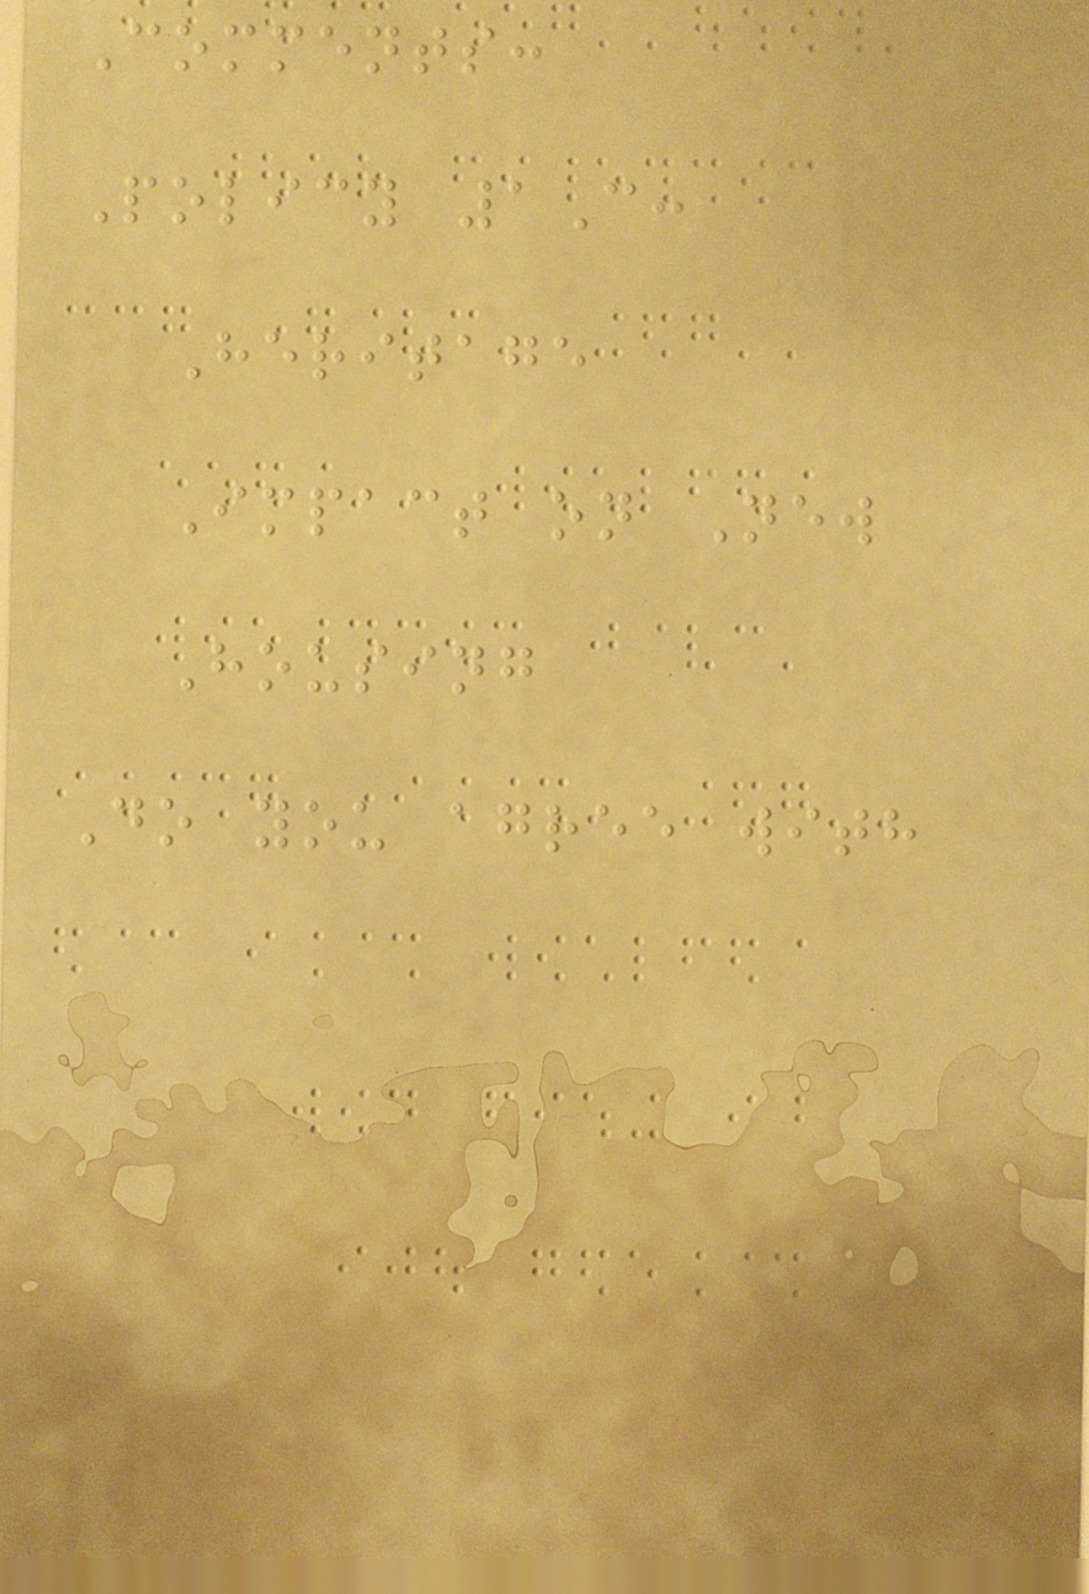Comments:
Policy 1C:
Heritage
Impact on New
Housing
Do you agree with
